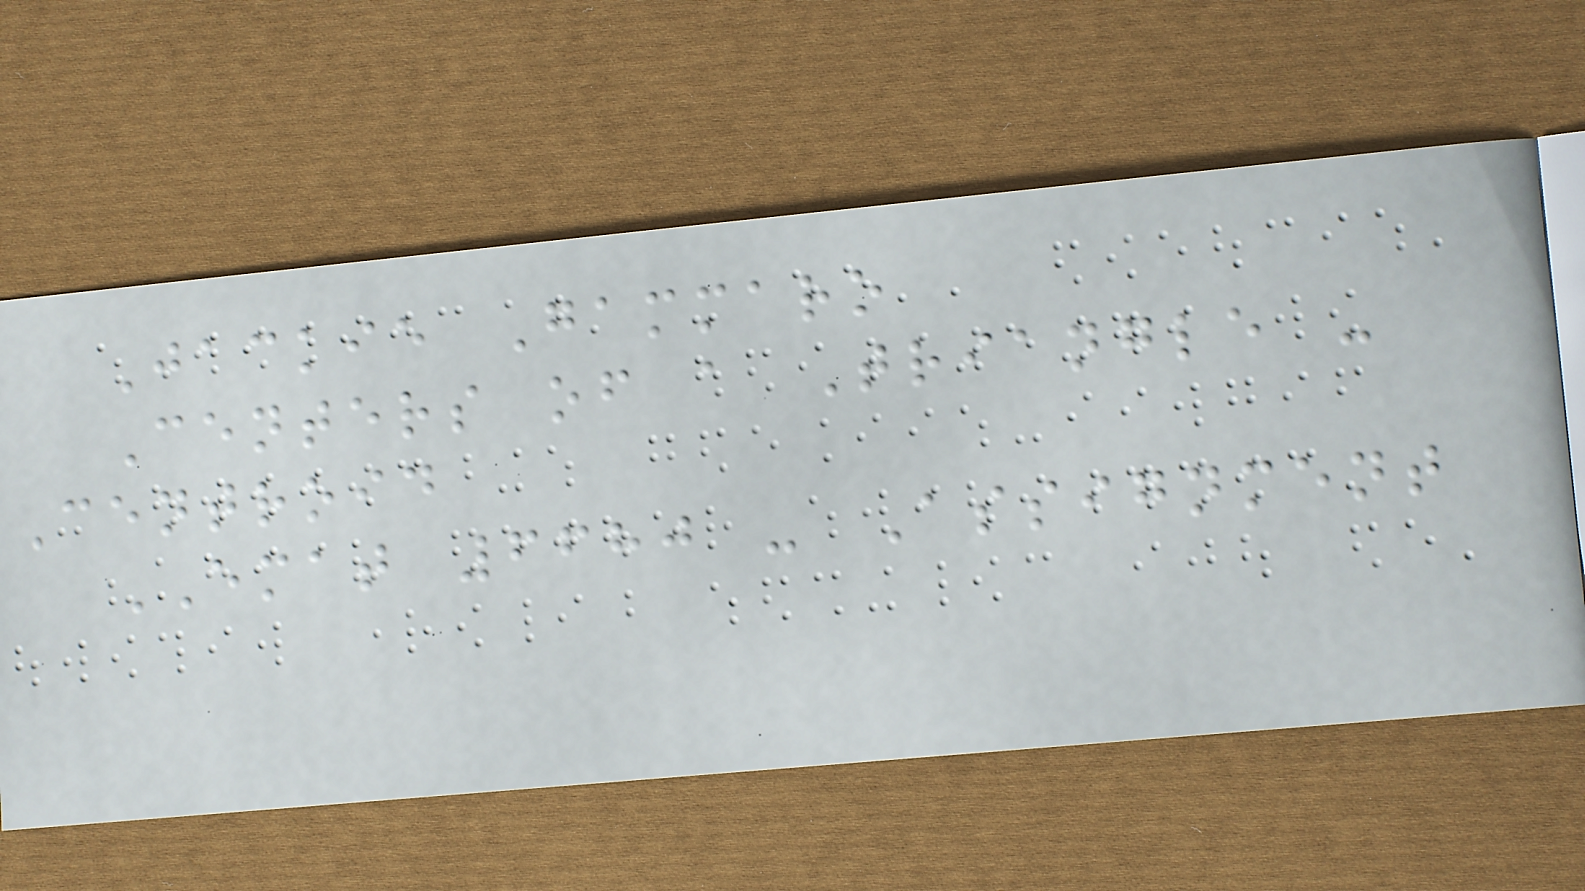Jackie Gammaro
Centers of a Triangle -
Centroid
EMAT 6680 - Assignment
